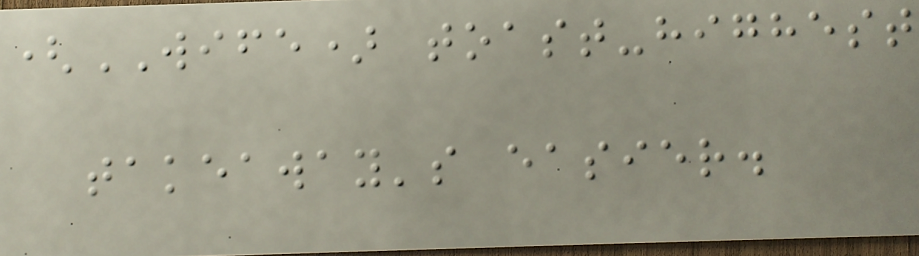(WIFE) toast-highest
takeaway's easier.
